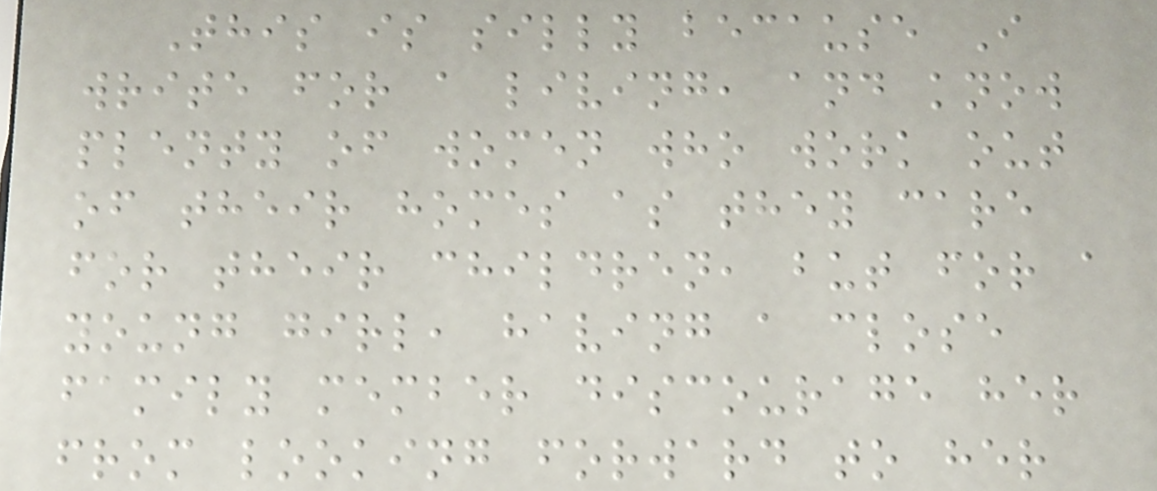This is silly because I
write for a living, and know
plenty of women who work out
of their homes as they care
for their children, but for a
young girl, having a close
family member discourage her
from looking forward to her
